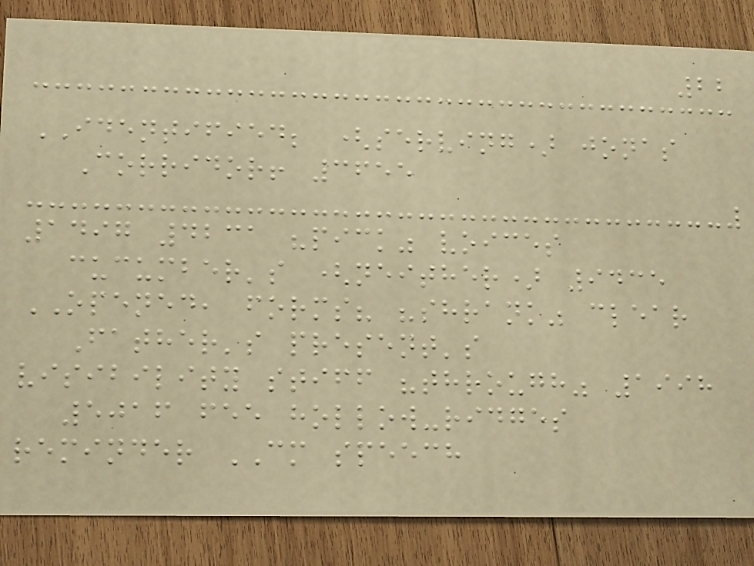22
IDENTIFIED; (serving) jonas
Corridor! 3655
1497 4231 "pick" voices
cucumber's (neither) 9435
OPENED, forms? "shrank" clear
Father's present's
visibility stiff "through" 1998
5016 fee hollow-ridges
reminder CM speech
